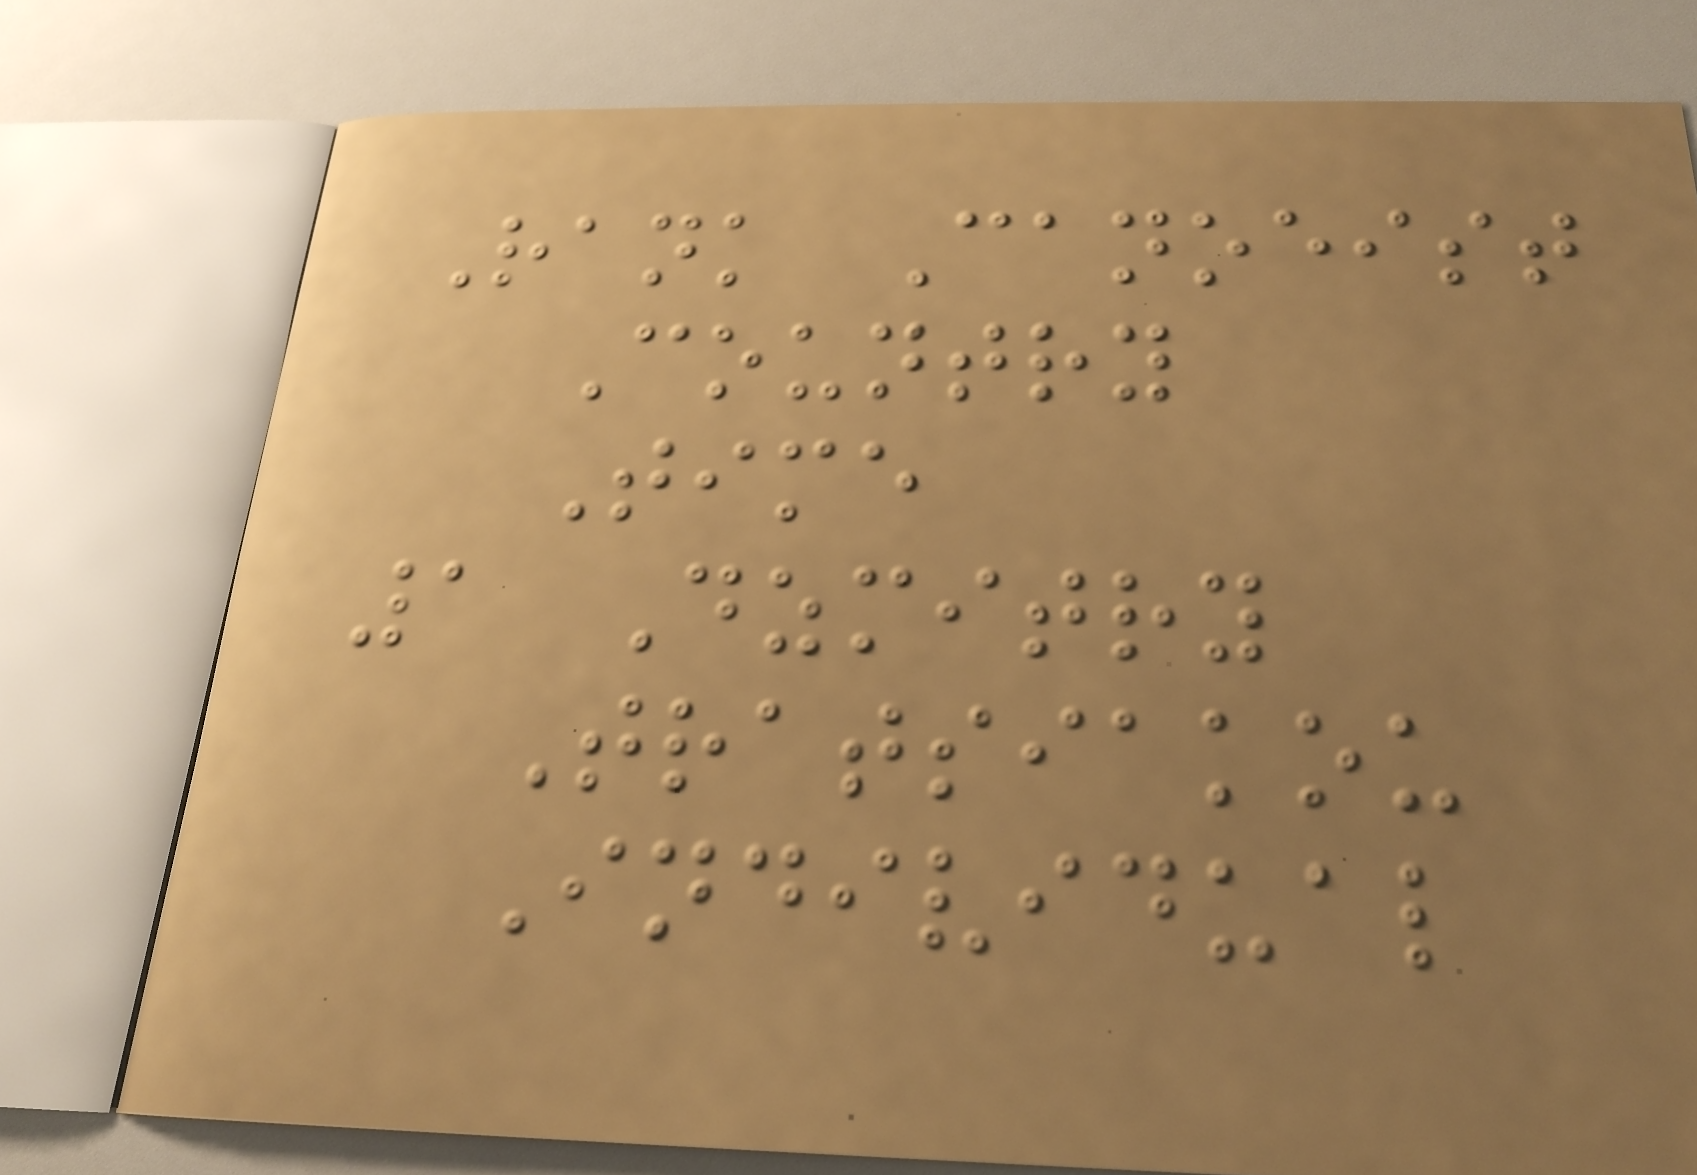Rank Canoeist
Country
Time
1 Dzmitry
Tratsiakou
Individual
